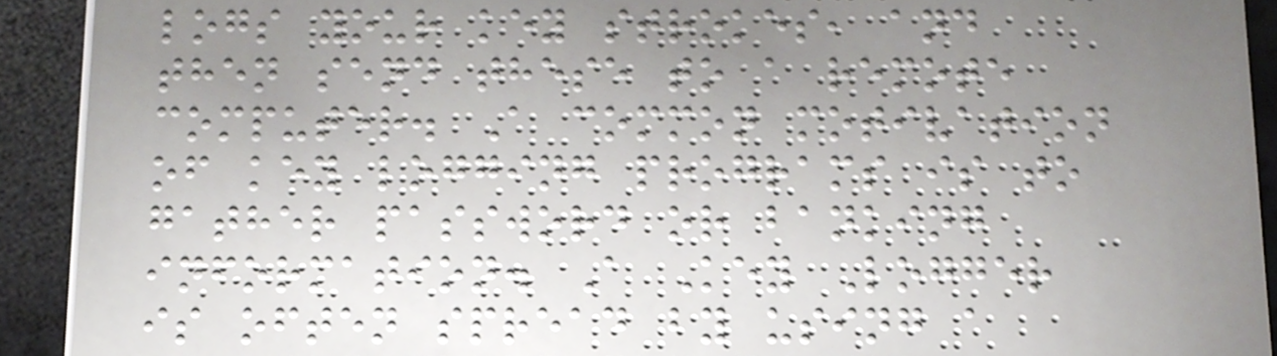logs your key strokes, and
then send these to a remote
computer. A common motivation
of key logging programs is to
gather password or banking
information. A Key Logger
is often spread by using a
